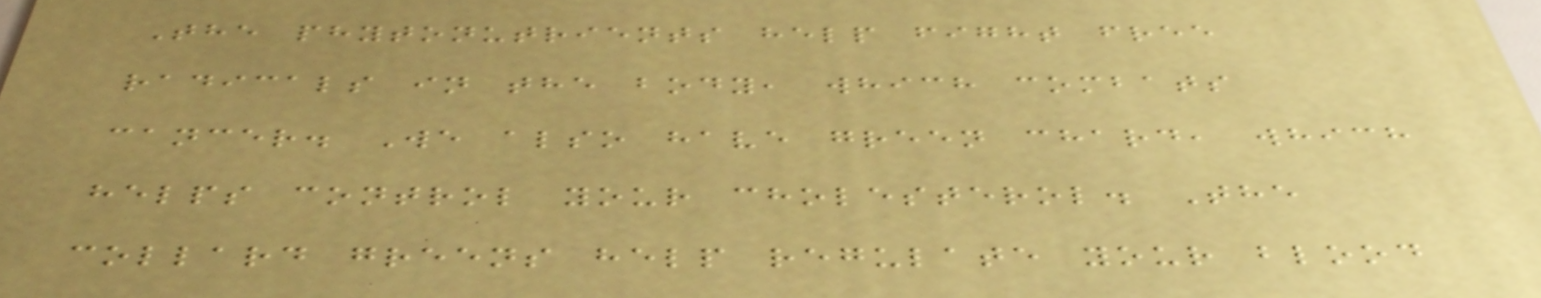The phytonutrients help fight free
radicals in the body, which combats
cancer. We also have green chard, which
helps control your cholesterol. The
collard greens help regulate your blood
